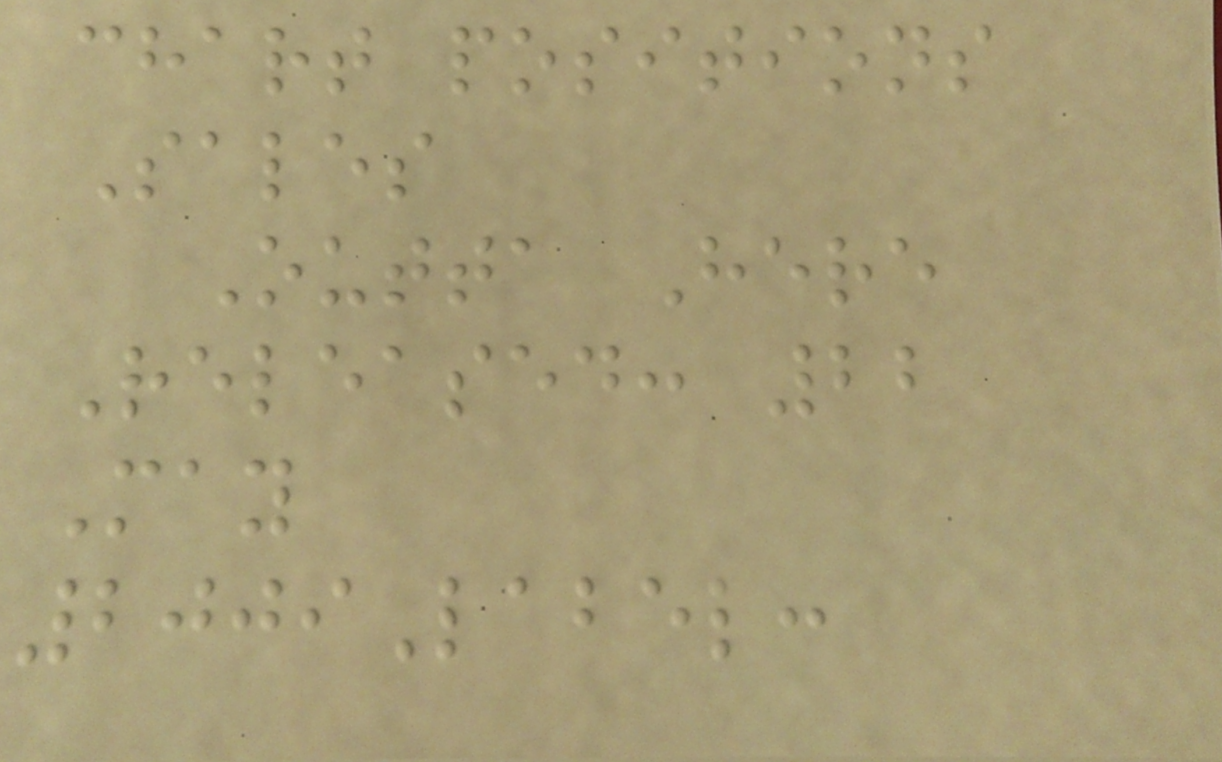chart positions
Sales
Outta Here
Released: 22
May
2009Label:
